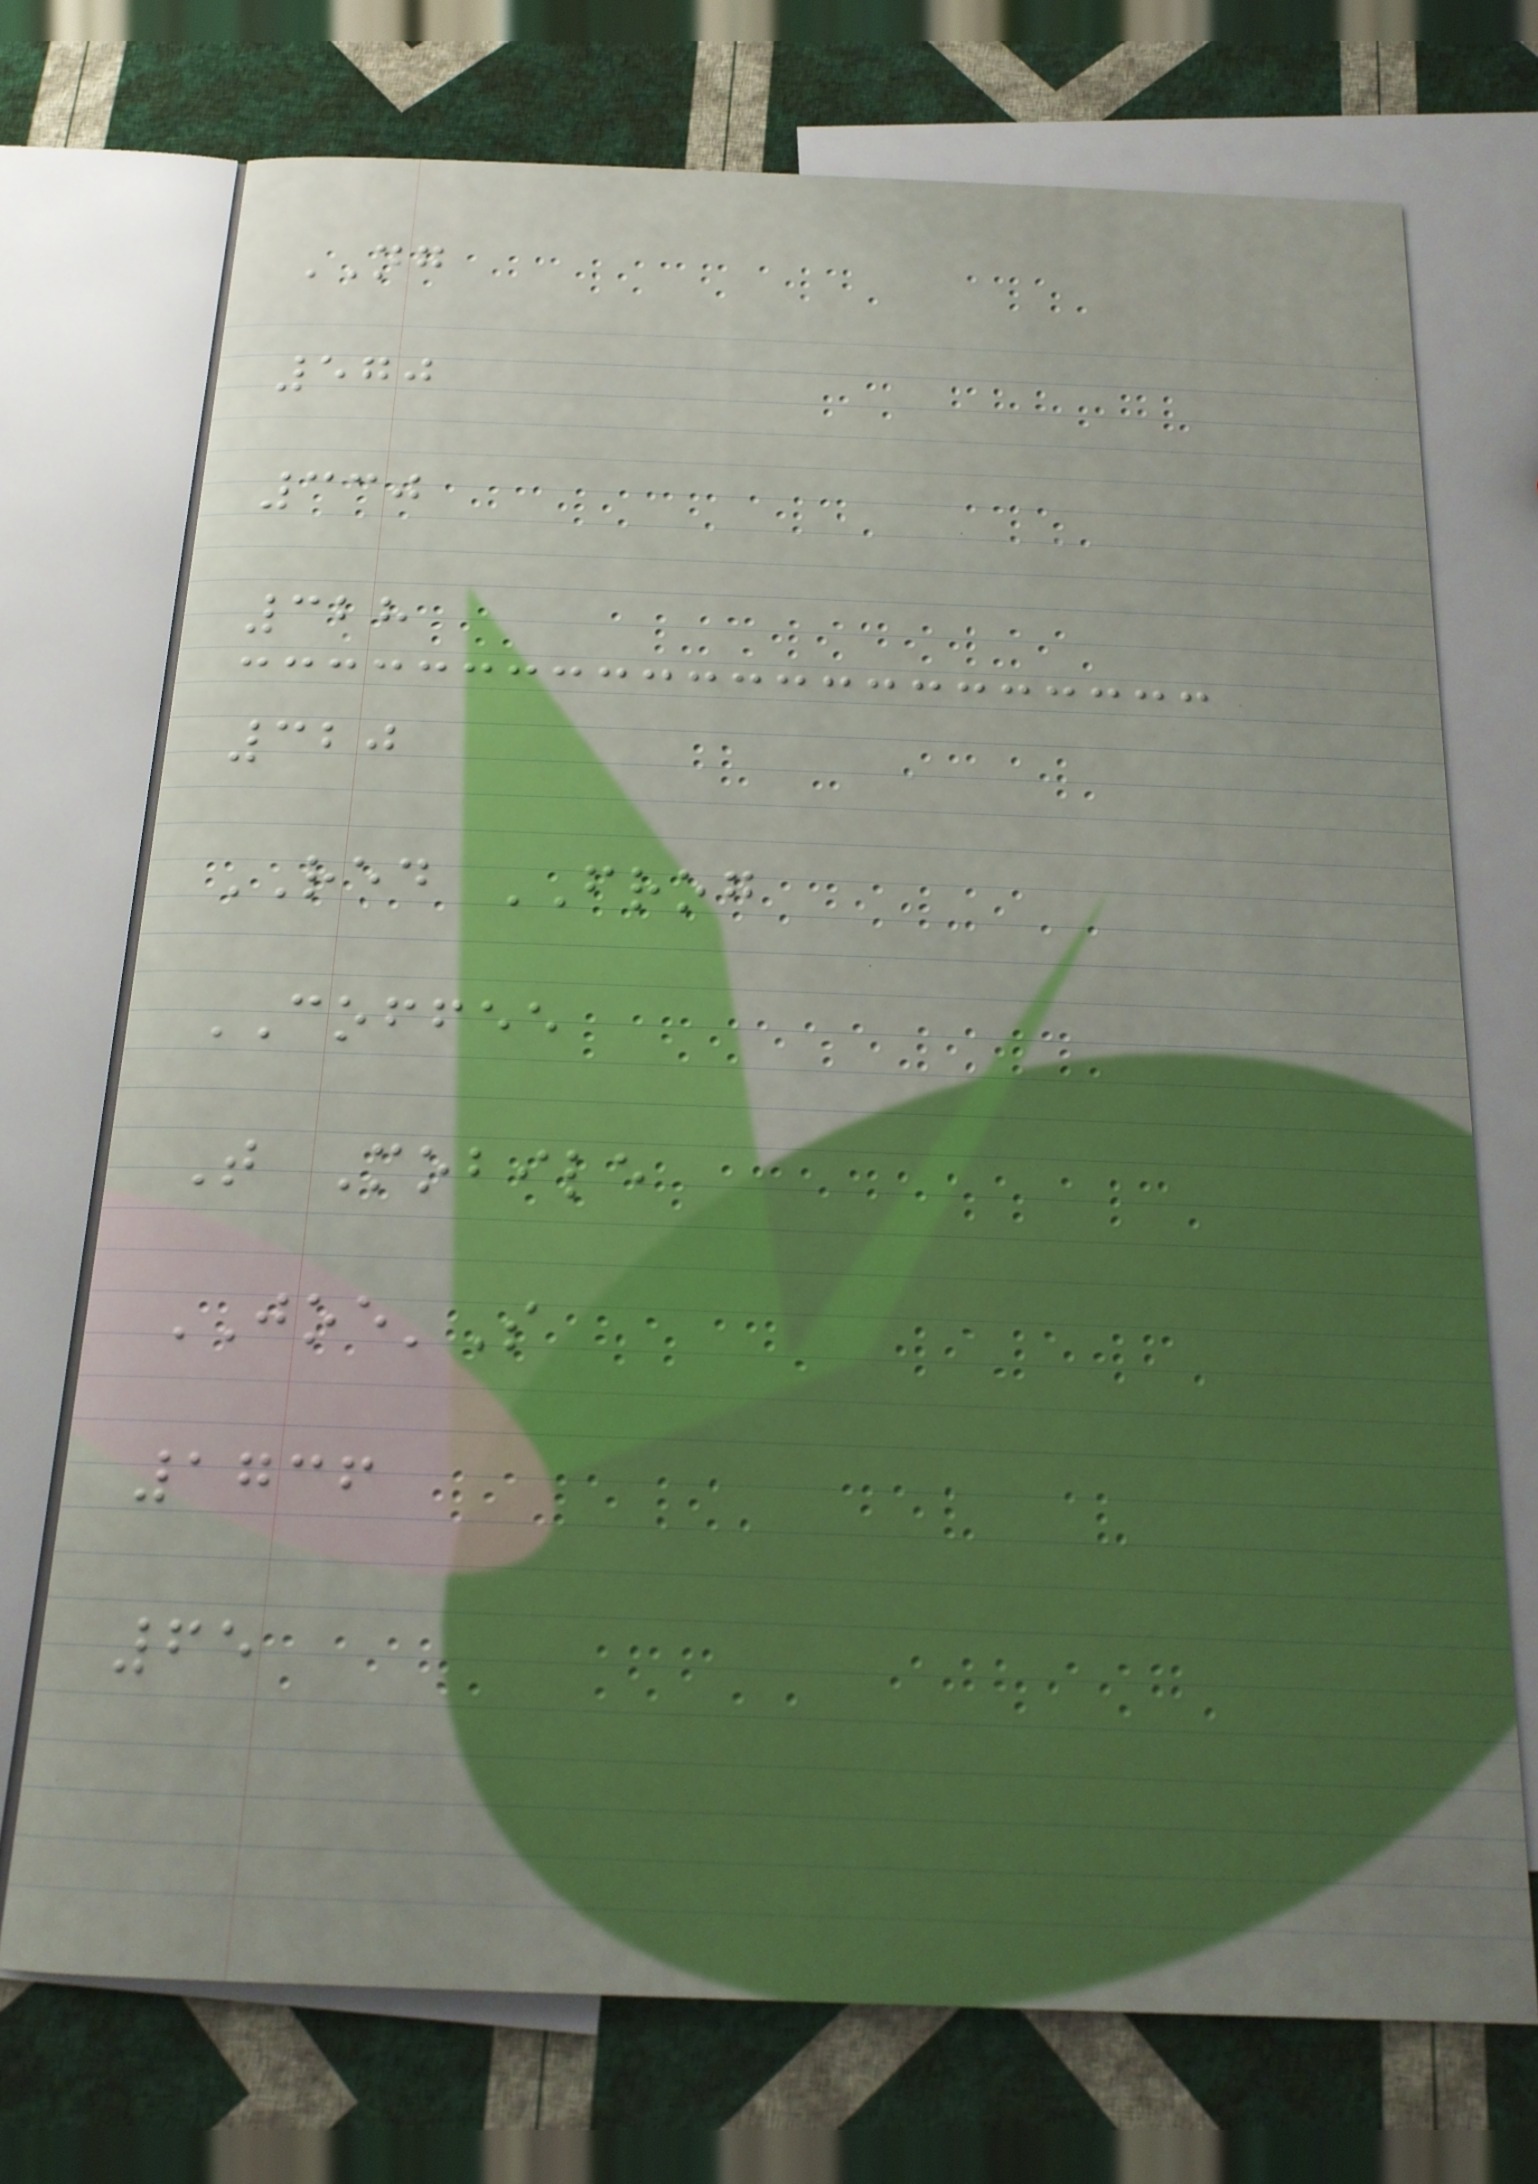NG
570
330
328
320
RED FROG
COFFEE
T Mobile
JOE'S
1736
65
